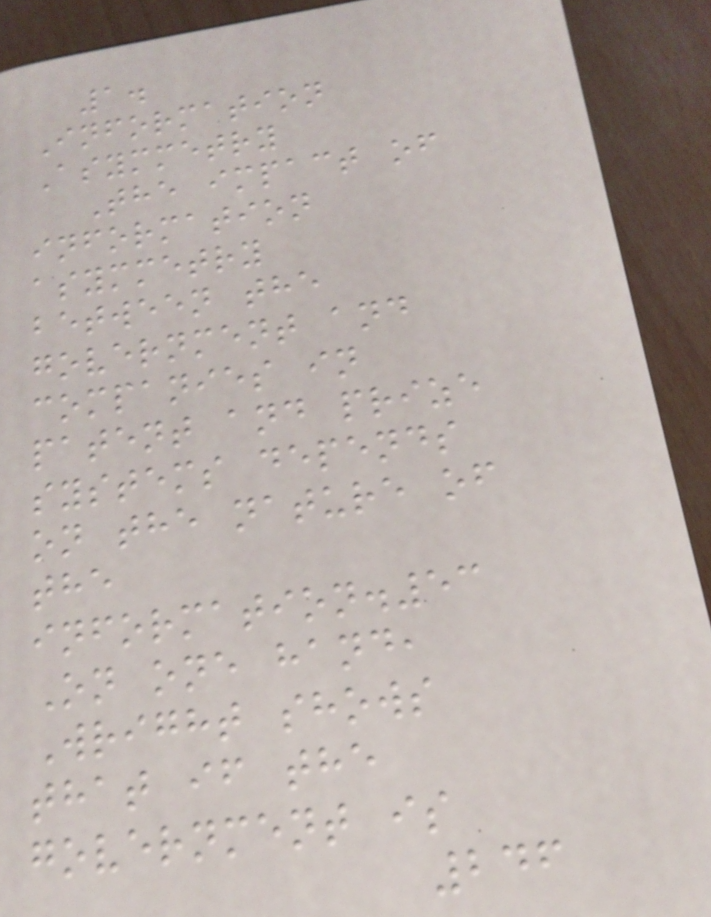1.
Information
Asymmetry
The impact of
information
asymmetry
between the
government and
companies in
patent and prize
systems depends
on the nature of
the
information.53
On one hand,
Wright shows
that if the
government is
246
